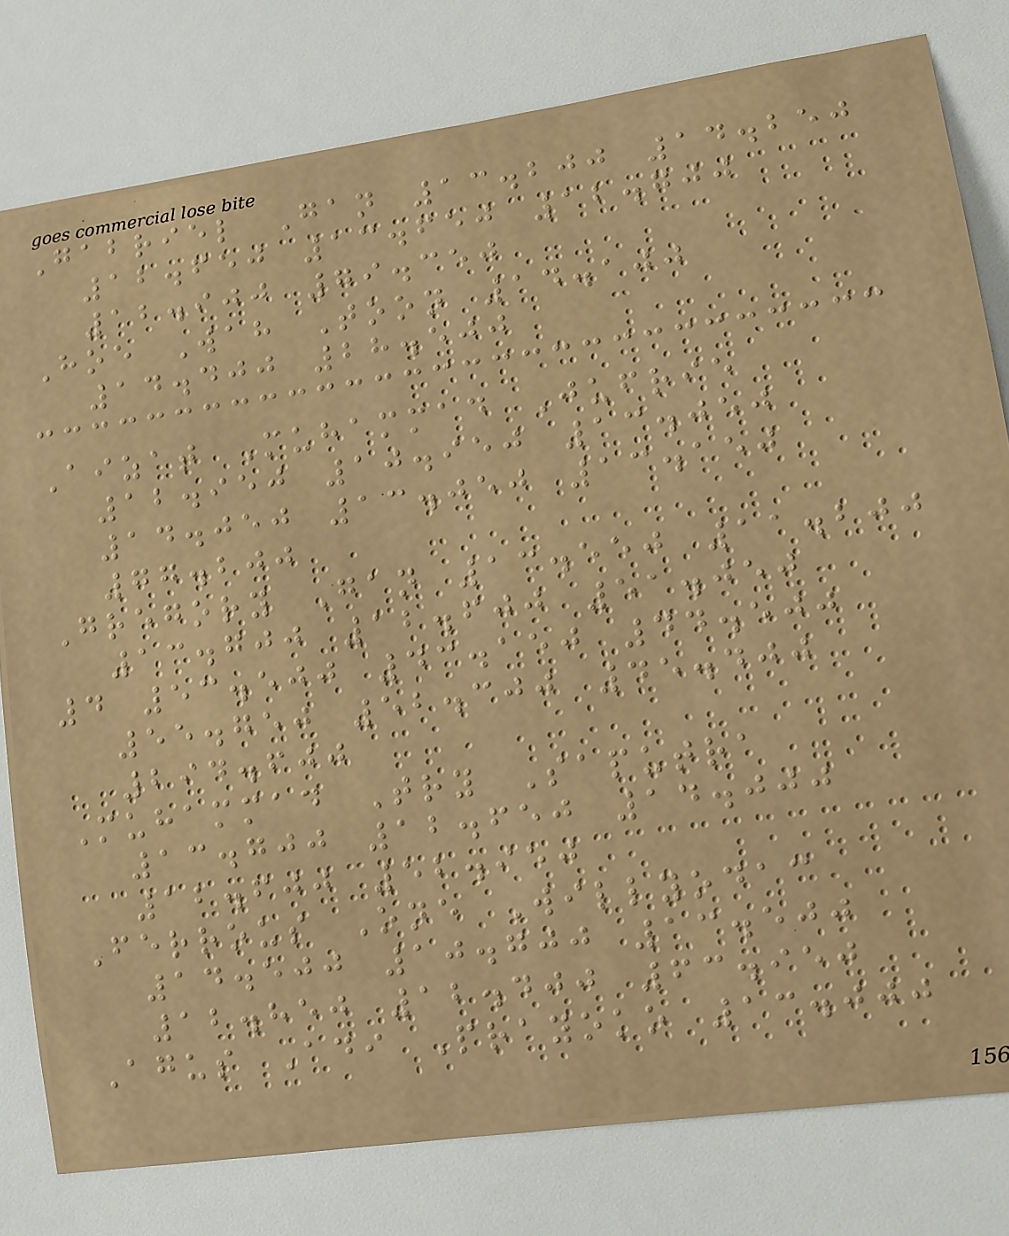Gabriel Gan 13.200 14.250
12.650 13.650 12.700
12.900 79.350
Hoe Wah Toon 14.100
14.400 28.500
Aizat Muhammad Jufrie
12.950 10.950 13.050
14.050 13.050 13.150
77.200
Gregory Gan 13.550 11.200
13.700 12.600 51.050
4 53.500 43.150 44.500
55.750 52.300 45.400
294.600
Muhammad Try Saputra
13.700 12.650 14.000
12.600 52.950
Ferrous One Willyodac
14.500 10.700 13.500
12.850 12.400 63.950
Agus Adi Prayoko 13.000
